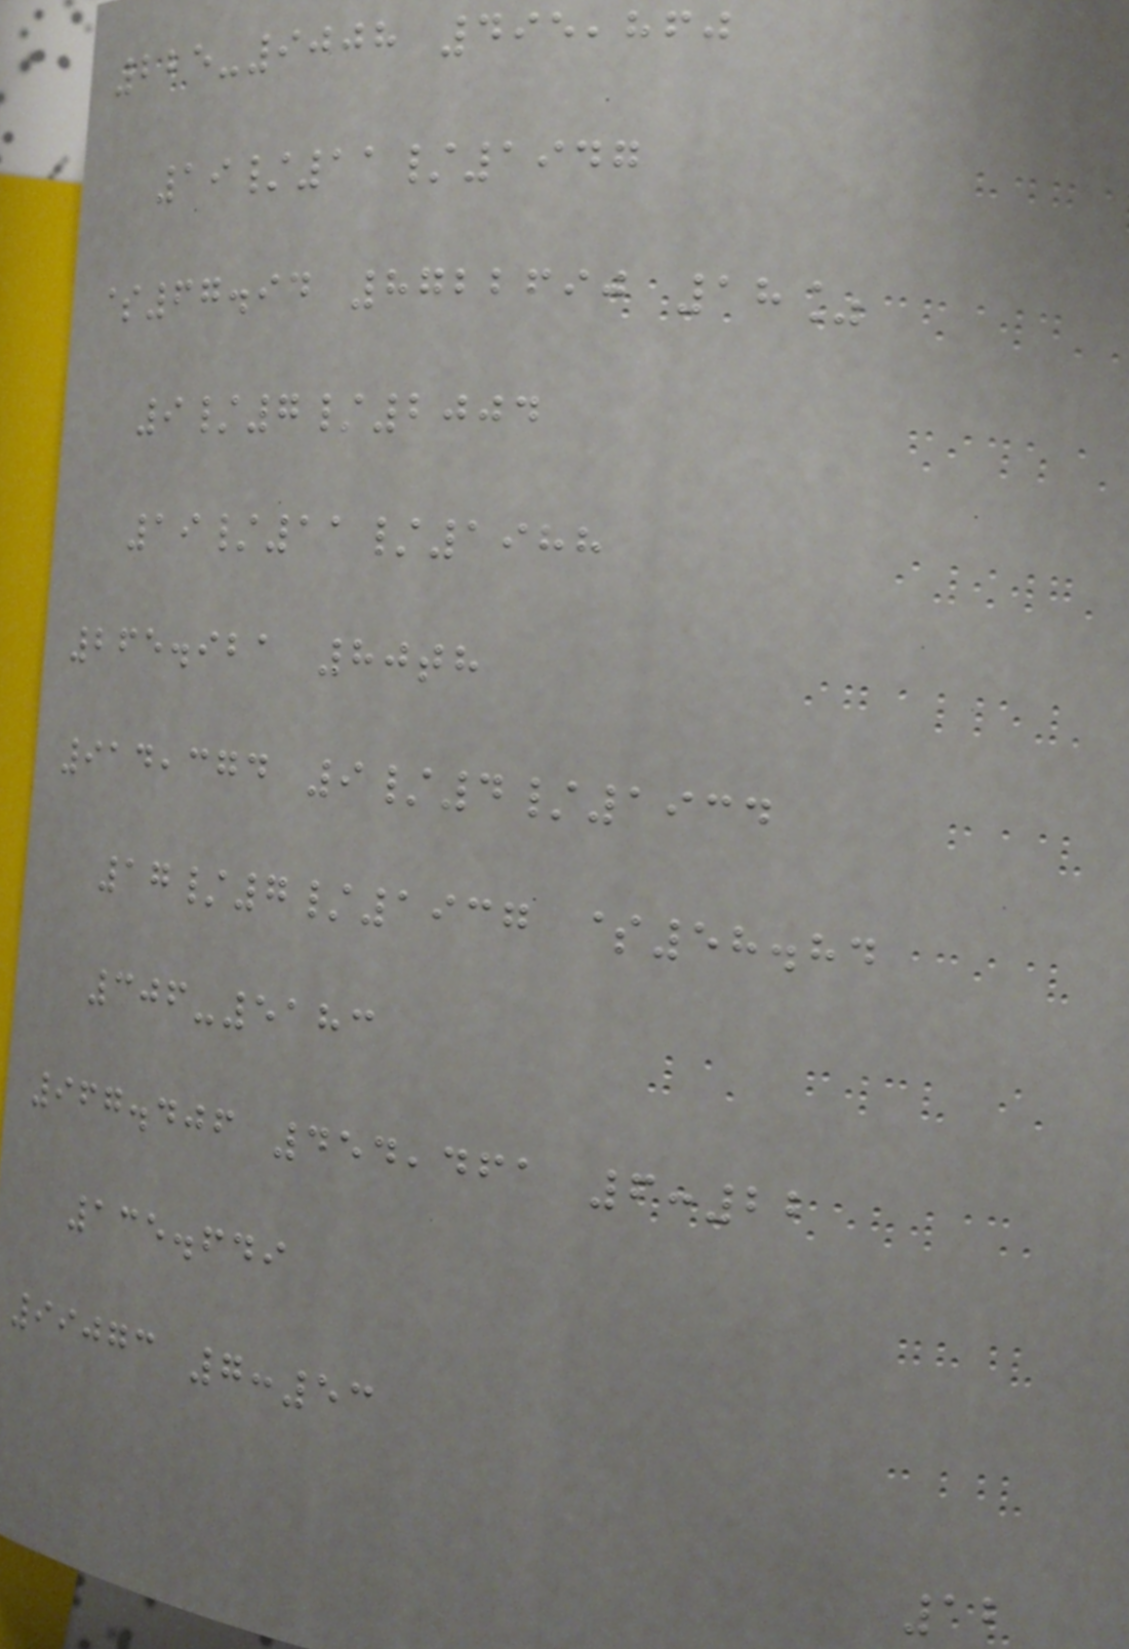225-9008 495,860
19/11/1947
$67.94 8722690 18%
9/7/2004
19/11/1988
265.921 80th
914,374 9/4/1934
17/7/1937 $58.84
306-5183
967.406 454,461 6:22
135.649
99073 7:53
12
